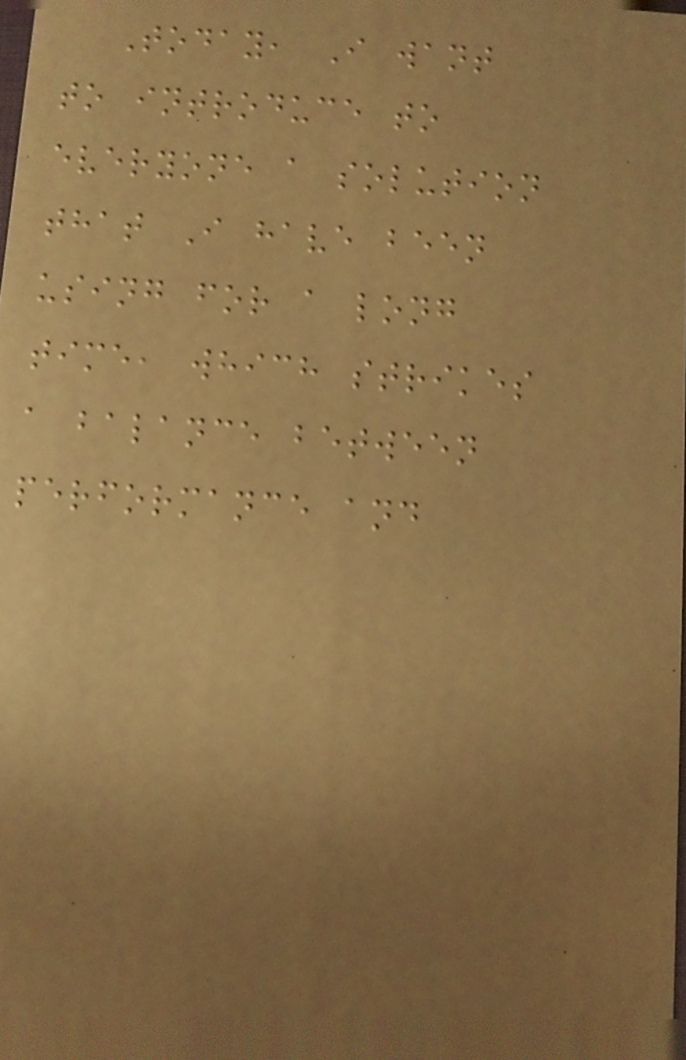Today, I want
to introduce to
everyone a solution
that I have been
using for a long
time, which strikes
a balance between
performance and
